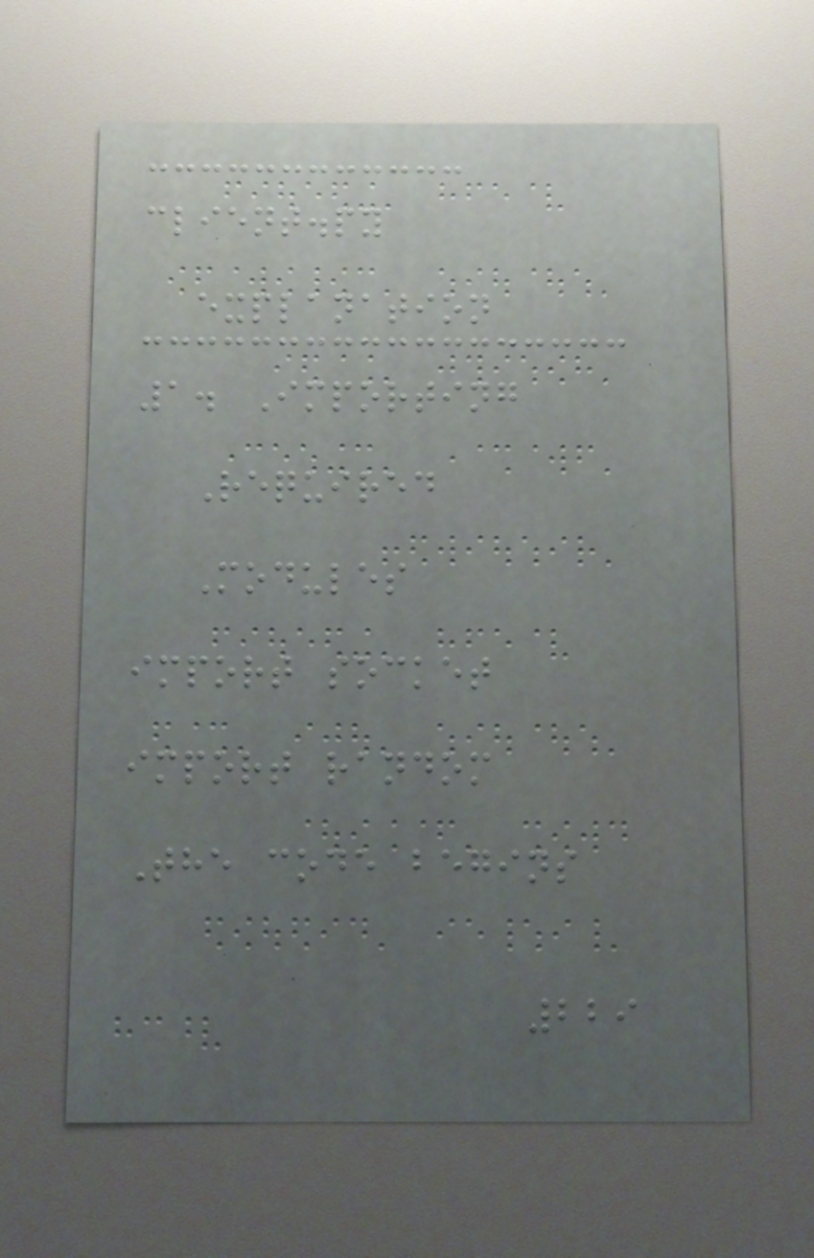client.py
explanation
1. Importing
Required
Modules
import socket
import random
The code begins
229
